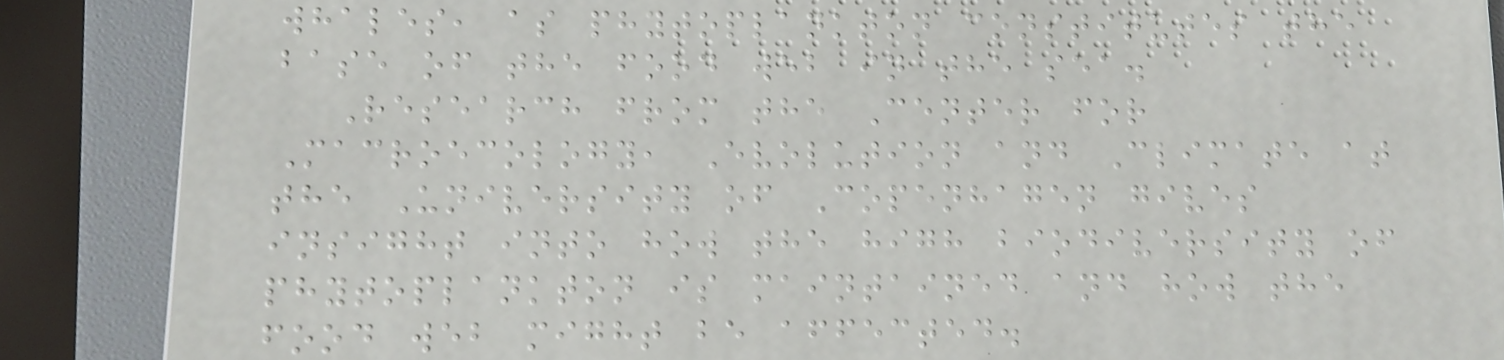whales, as phytoplankton constitutes the
base of the food web in the sea.
Research from the Center for
Macroecology, Evolution and Climate at
the University of Copenhagen gives
insight into how the high biodiversity of
phytoplankton is maintained and how the
food web might be affected.
